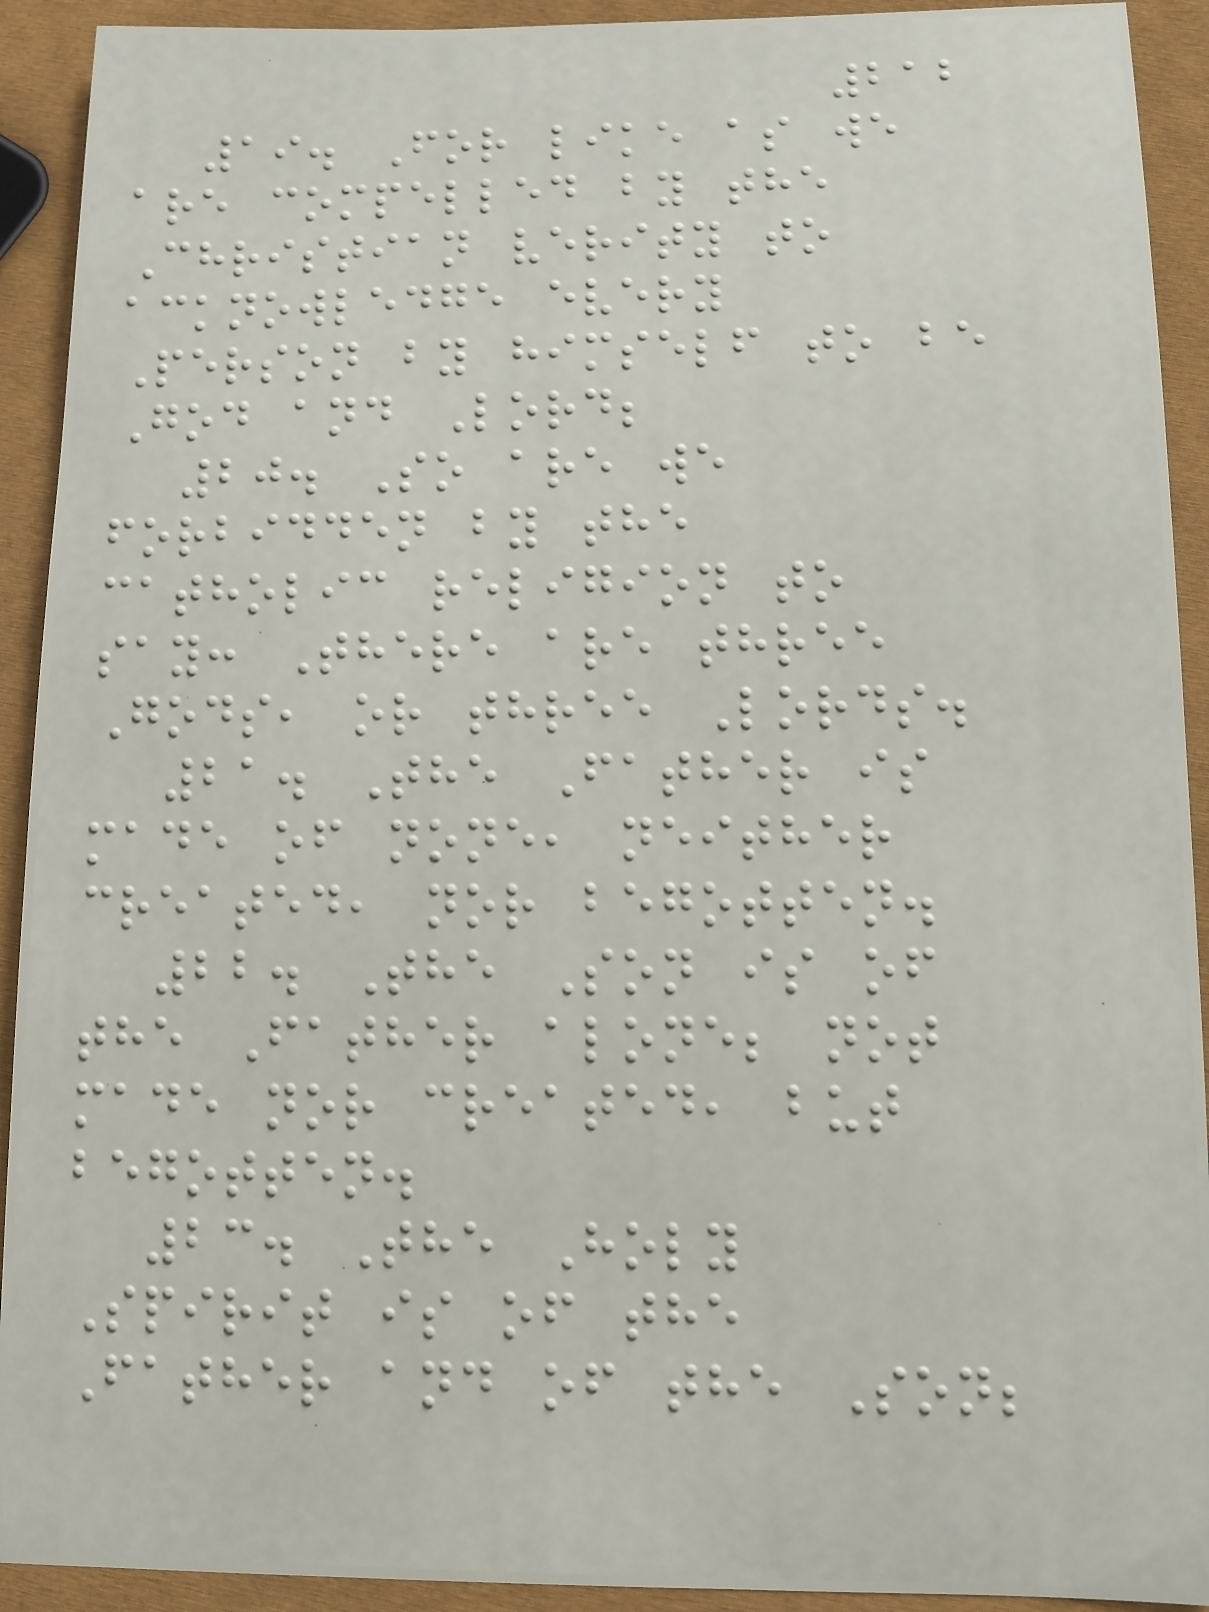212
19. For like as we
are compelled by the
Christian verity to
acknowledge every
Person by himself to be
God and Lord;
20. So are we
forbidden by the
catholic religion to
say: There are three
Gods, or three Lords.
21. The Father is
made of none, neither
created, nor begotten.
22. The Son is of
the Father alone; not
made nor created, but
begotten.
23. The Holy
Spirit is of the
Father and of the Son;
